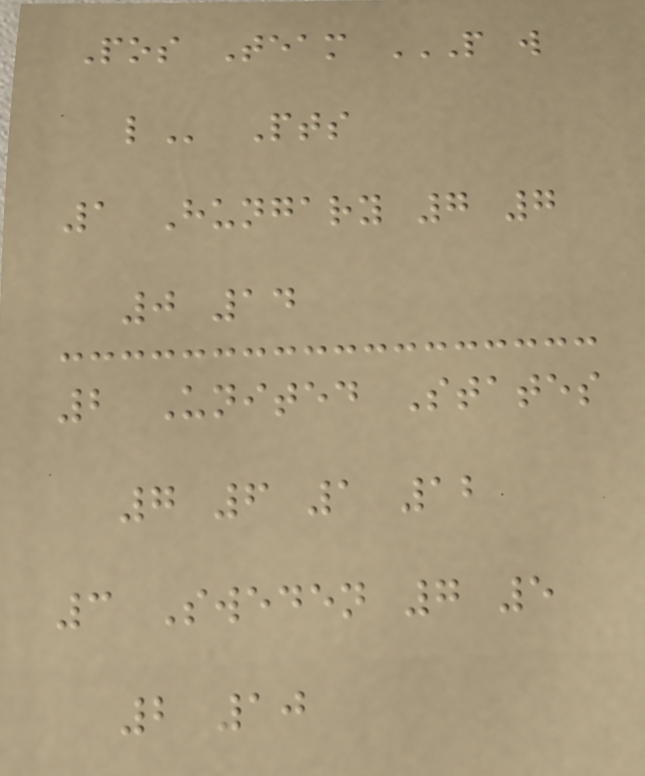Pos Team P W
L Pts
1 Hungary 7 7
0 14
2 United States
7 6 1 12
3 Sweden 7 5
2 10
